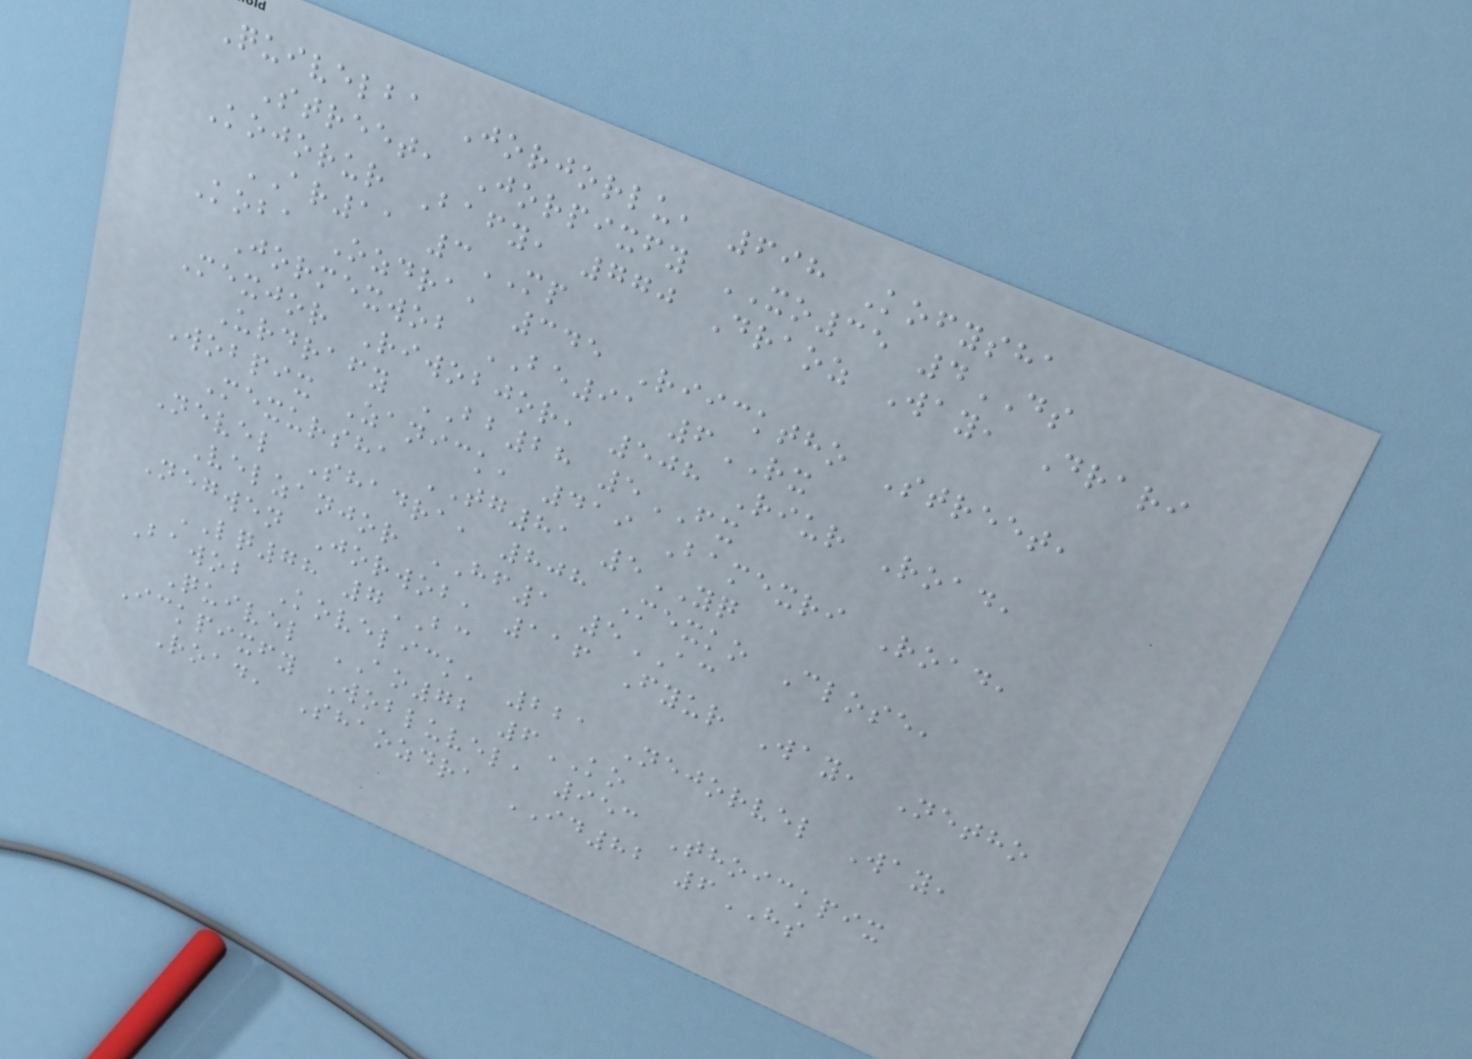Quivelba Jorjorlu, 698 Kofysha
Street, Jorpixfy XO35 4DS
Kojorur Bafy, 770 Draoz Way, Drari
AR11 3MP
Koba Ozdra, 345 Riicktho Street,
Jormexwob BE91 6RX
Mexjor Riwobjor, 508 Riur Road,
Urdrafy BB28 5FX
Wobpix Zanick, 419 Bamexri Road,
Mexursha TG81 5YQ
Nevel Shadra, 808 Mexko Close,
Velzanjor HF1 5AC
Negwen Jorwob, 116 Fyur Way, Netho
LQ78 7BC
Bawob Kovelick, 221 Nejorvel Way,
Quivel AO72 6KO
Ickpixfy Wobluvel, 953 Thoickpix
Road, Shaozdra ID82 6HS
